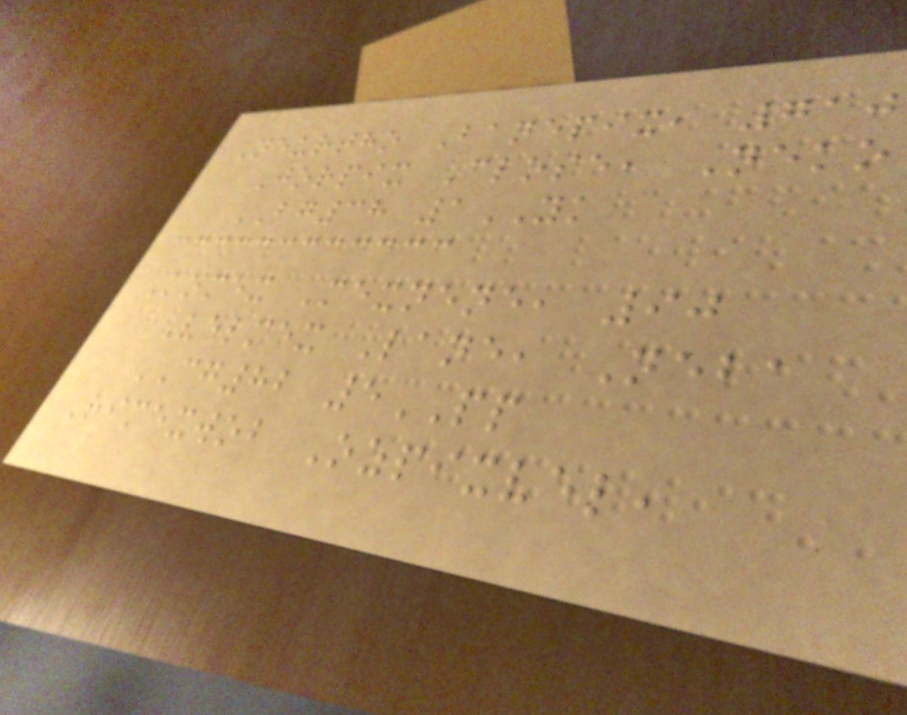Neurtho Banepix, 710
Jorpix Close, Neko
BG38 1YK
Komex Mexnene, 90
Velmex Lane, Neba
CG82 5PP
Rimexwob Ozpixvel,
